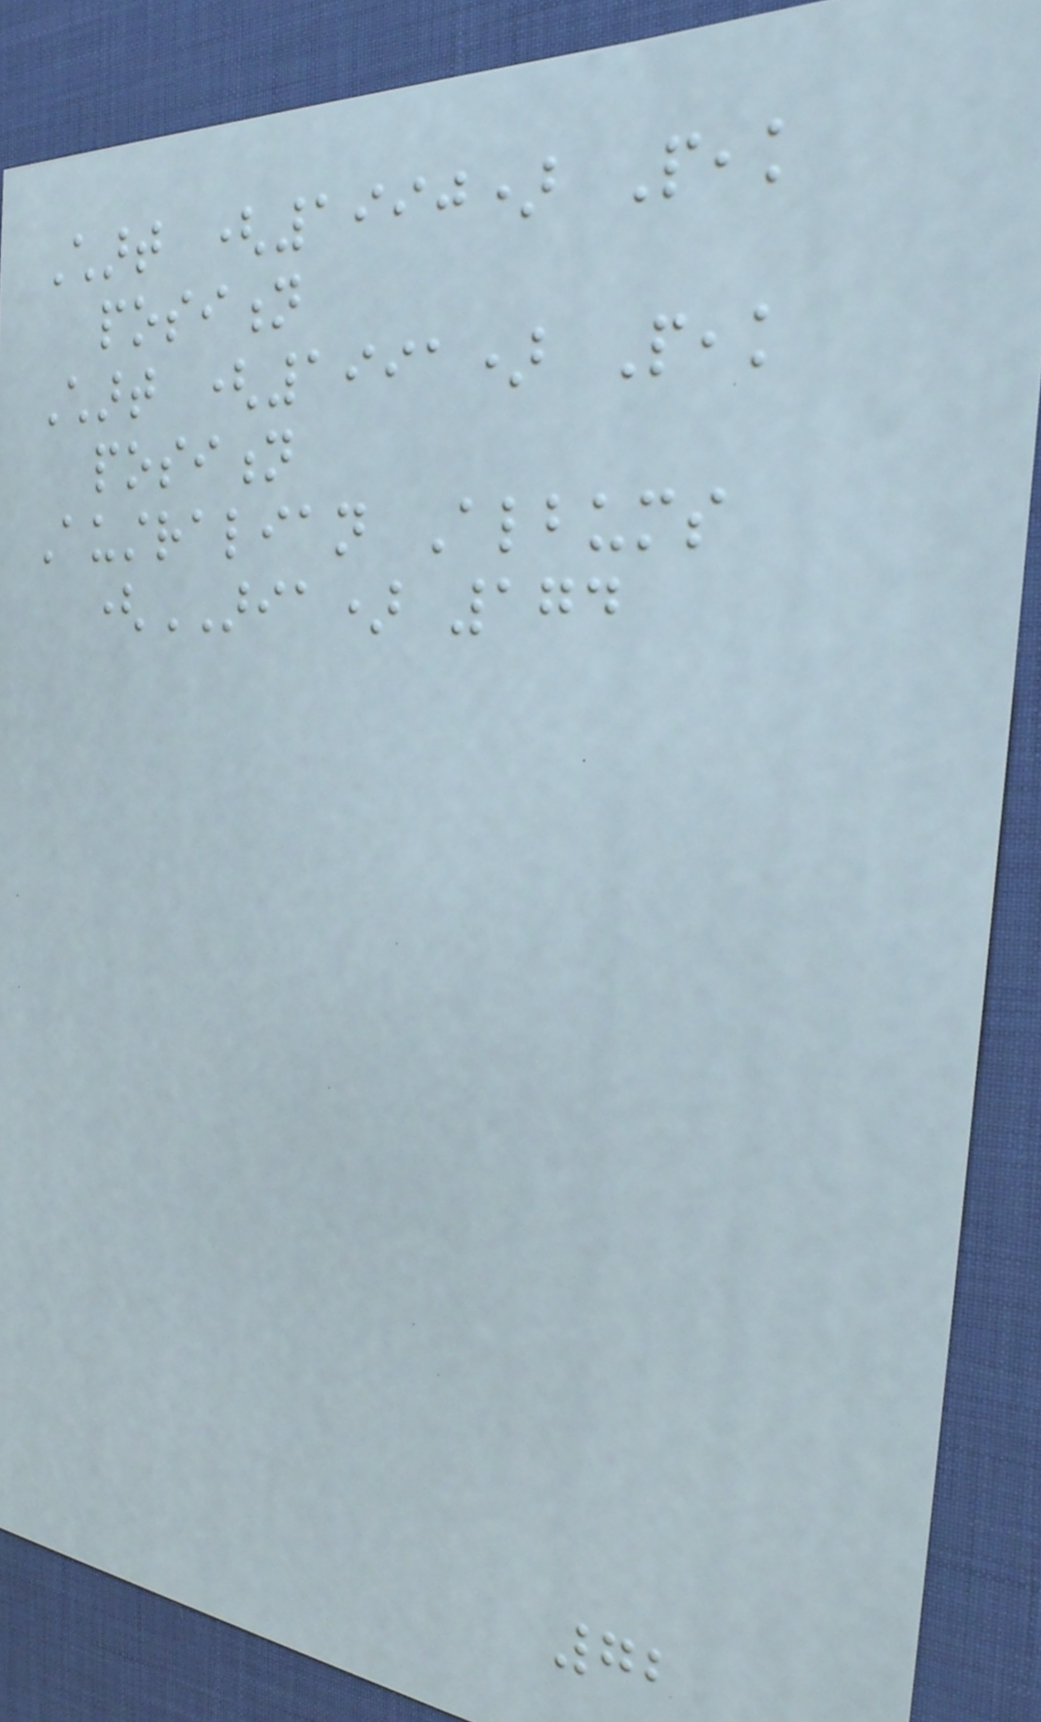Chart (1990) Peak
position
Chart (1991) Peak
position
Australian Albums
(ARIA) 174
72
